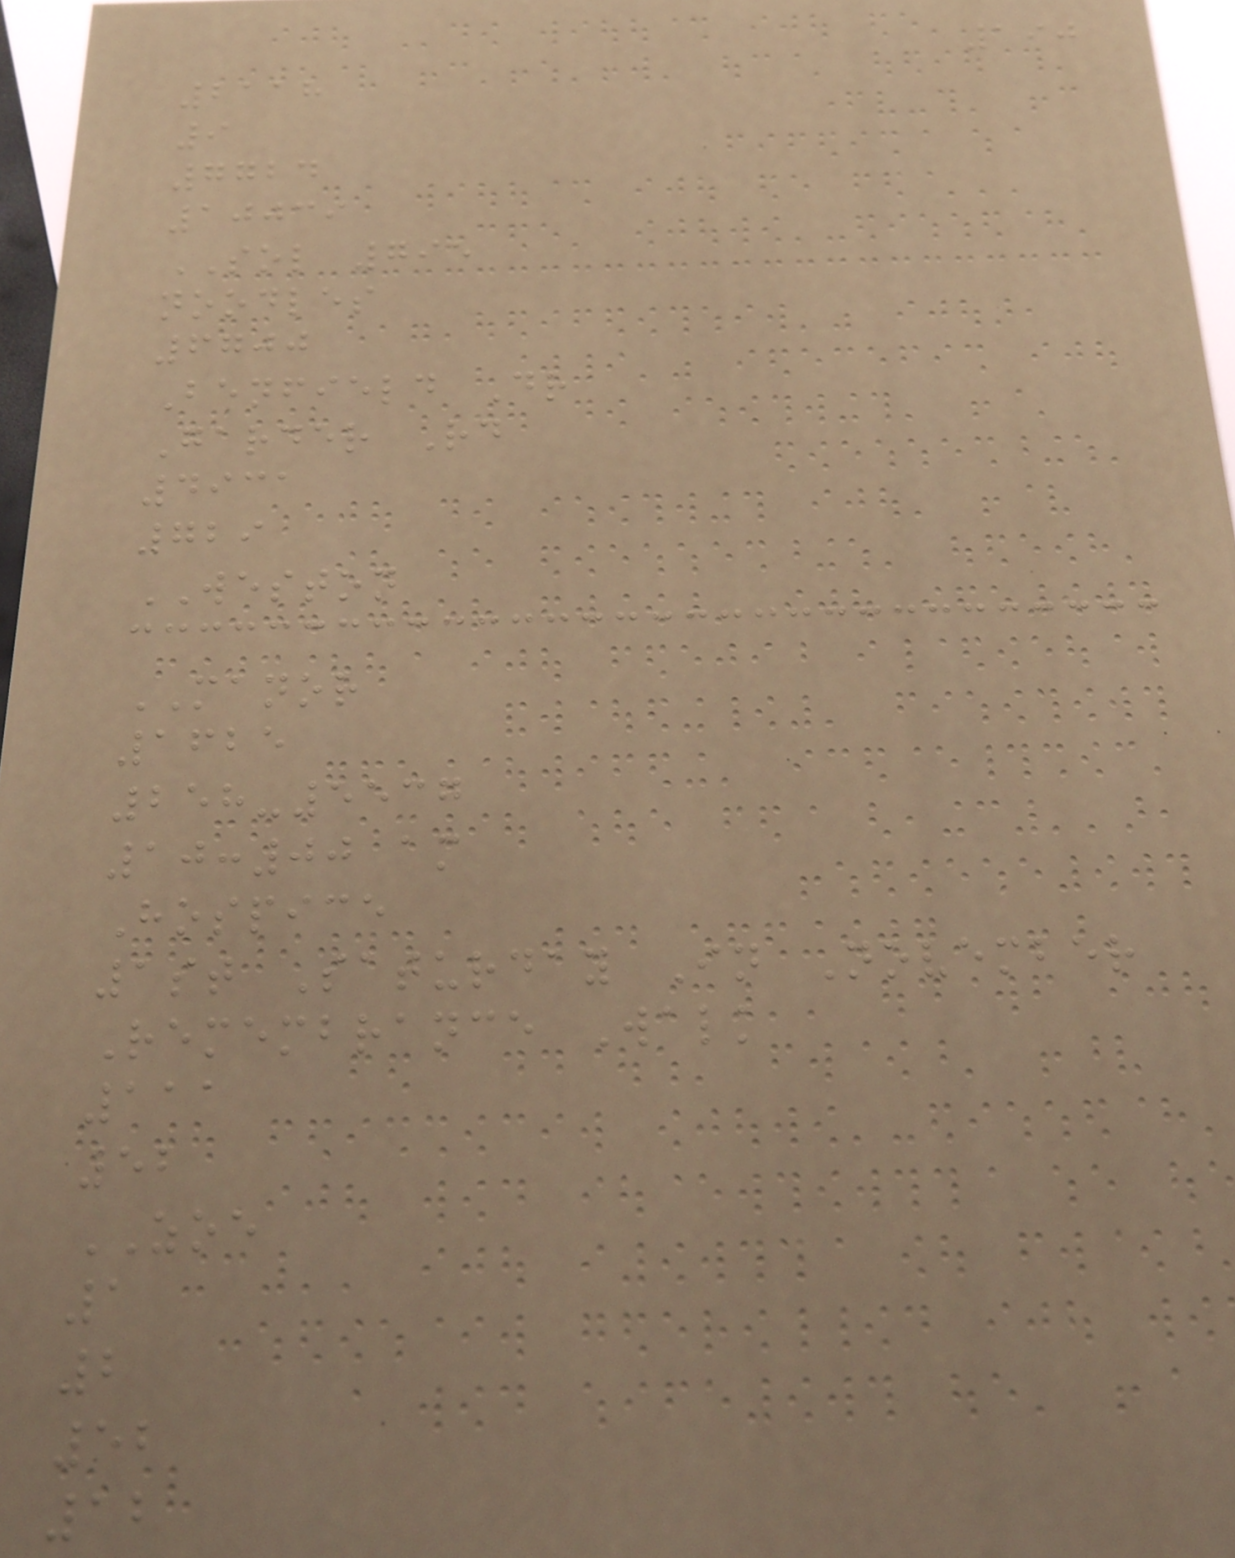190
2118
9
7724
10039
SOL 795
noodles
6700
Benfield Dr
Garder Rd
4931
729
WESTON
MANOR
1625
258-5537
10:00 am
Hospice
1st Saturday In November
Remembrance Walk
111
52
ZOE
1
2
52
12
